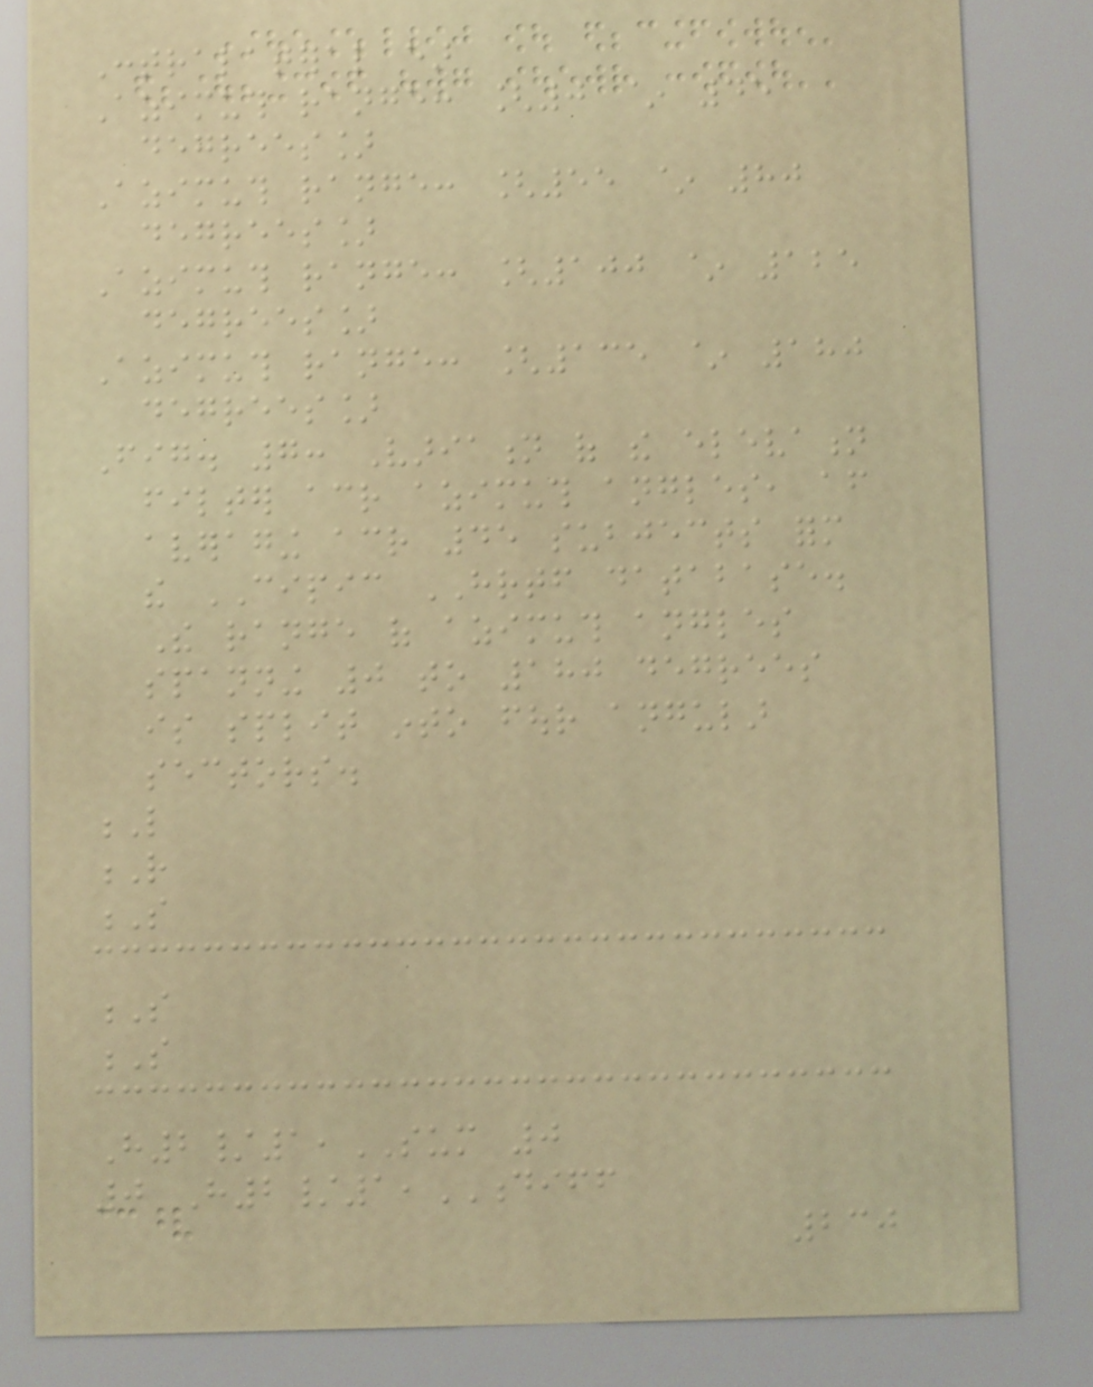Contralateral ear
Azimuth range: [0 ~ 45
degrees]
Azimuth range: [55 ~ 80
degrees]
Azimuth range: [100 ~ 125
degrees]
Azimuth range: [135 ~ 180
degrees]
Fig. 7: Variation of the elevation
filter across azimuth angles, after
averaging across 45 subjects form
the CIPIC HRTF database.
The range of azimuth angles
spanning 0 to 180 degrees
is split into four angular
sectors.
L
R
S
S
S
H2/1,SUM 0
0 H2/1,DIFF
230
